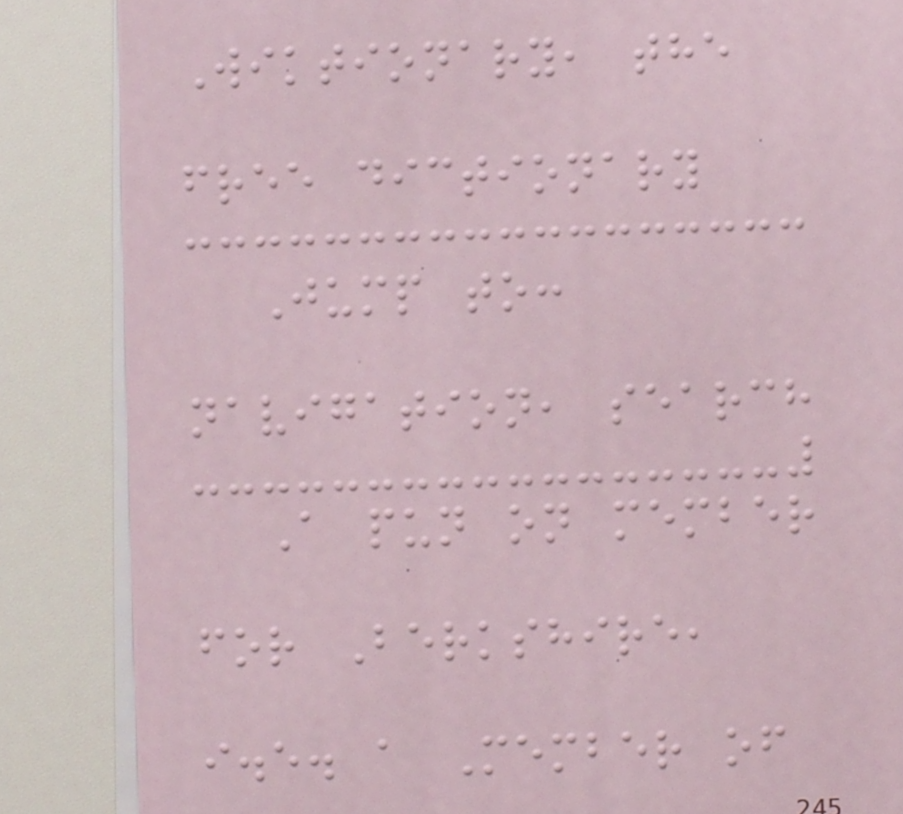Wiktionary, the
free dictionary
Jump to:
navigation, search
A pun on member
for Berkshire,
i.e. a Member of
